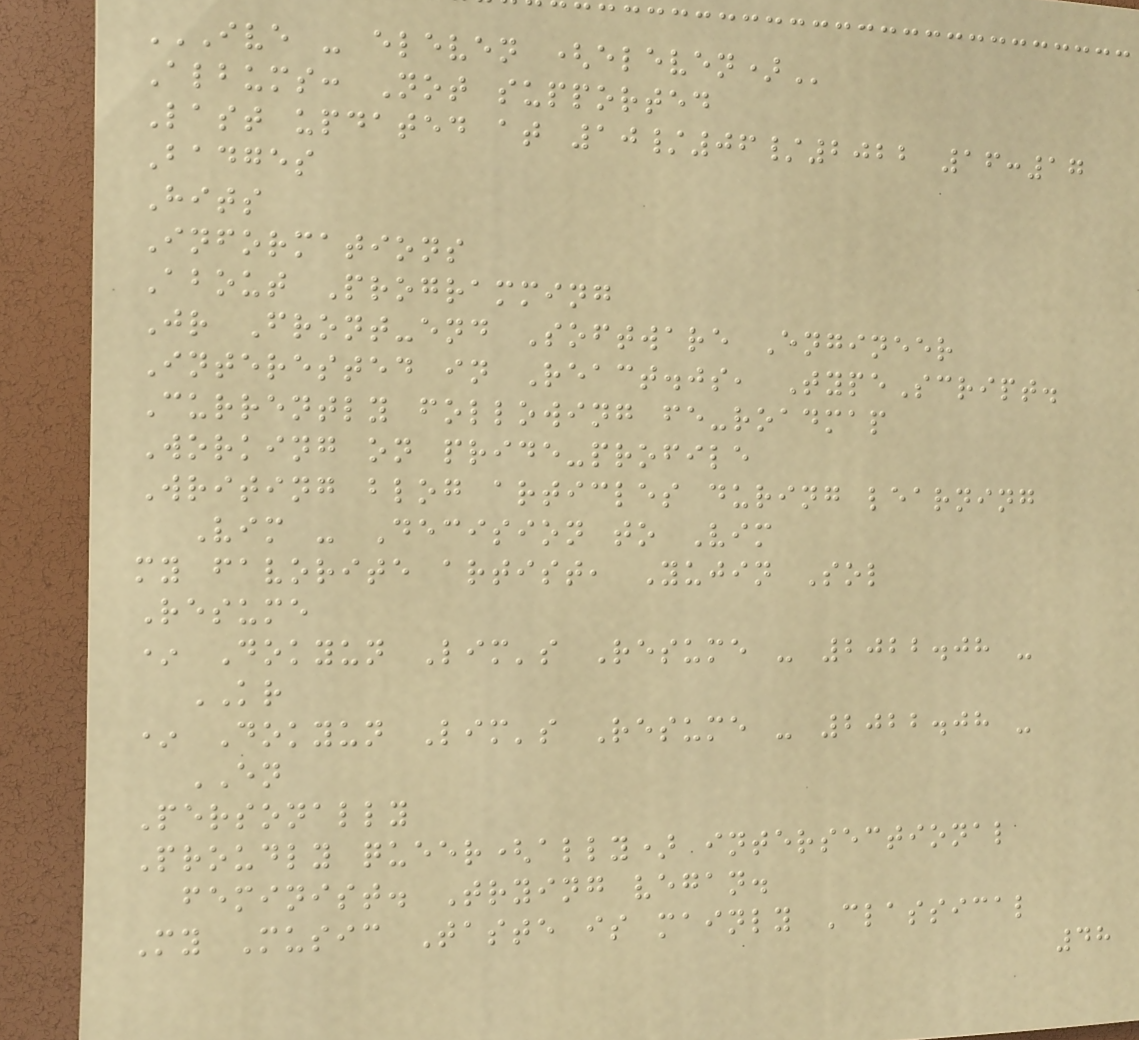IVE - ELEVEN (ELEVEN)
Albums: Not supported
Last updated at 10/06/2022 16:17
Badges
Hits
Informations
About Programming
Jr Front-end Software Engineer
Interested in React.js, TypeScript.
Currently following fe-roadmap
Working on pride-profile
Writing blog articles during learning
Vim - Decision to Vim
my favorite artist, Yujin Sol
Resume
* Dokyun Lim's Resume - 2022.08 -
KR
* Dokyun Lim's Resume - 2022.08 -
EN
Personally
Proudly queer(ally) intersectional
feminist. Trying vegan.
My Music Taste is mainly Classical
48
